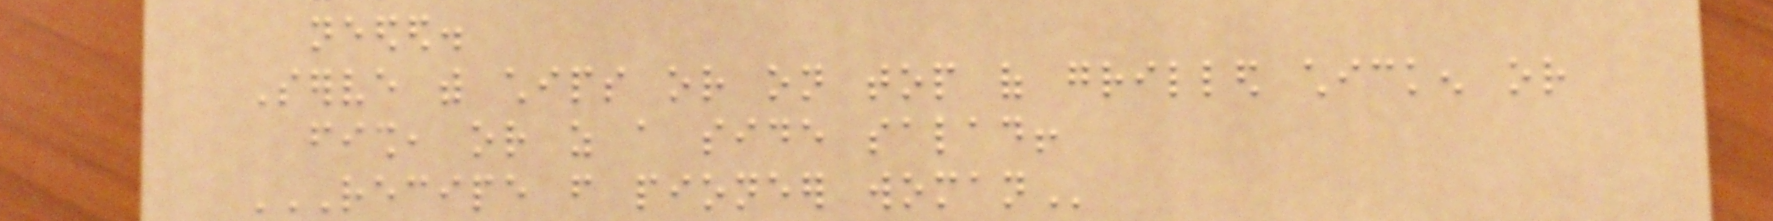needed.
Serve with chips or on top of grilled chicken or
fish, or as a side salad!
RECIPE FROM PIONEER WOMAN
